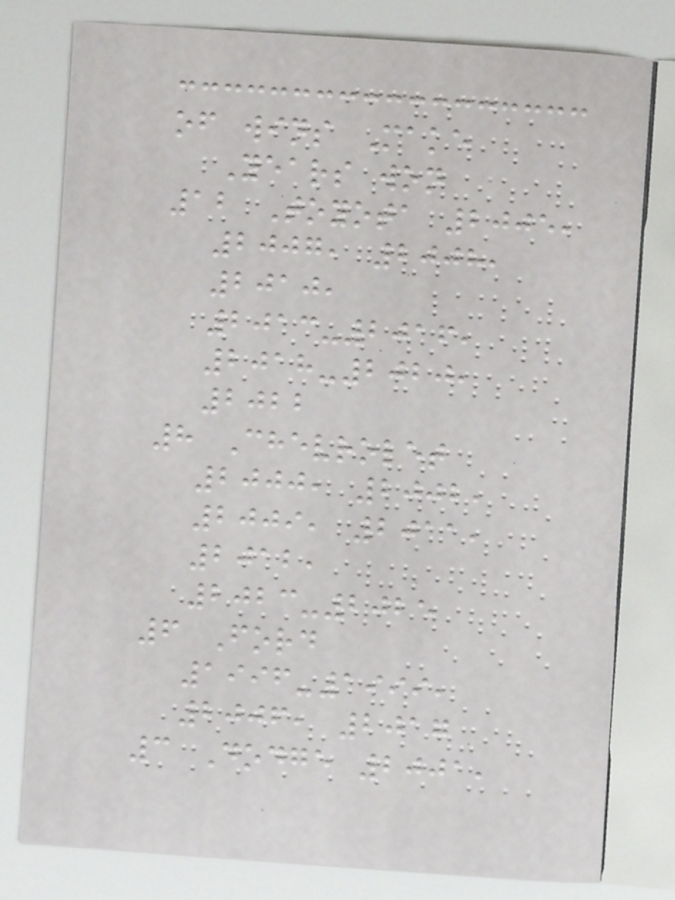of wins Make
Years won
12 Toyota 2005,
2007, 2008,
2010,
2013-2016,
2018-2020,
2022
8 Chevrolet
2000, 2002,
2009, 2011,
2012,
2023-2025
6 Ford
1996-1999,
2006, 2017
3 Dodge 2001,
